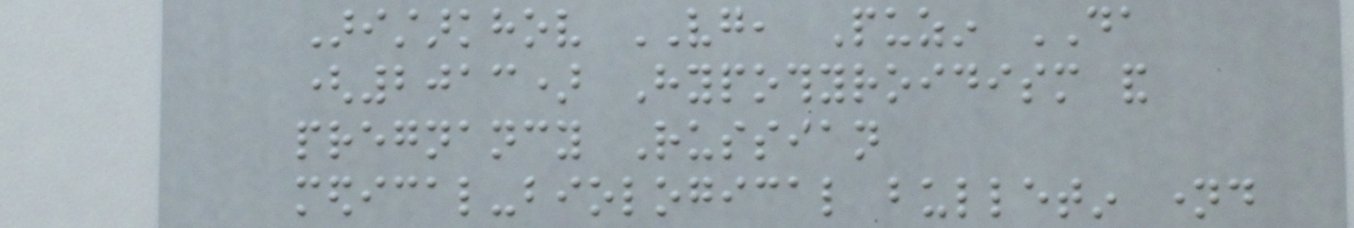Aristarkhov VG, Puzin DA
(2013) Hypothyroidism and
pregnancy Russian
medical-biological bulletin named
